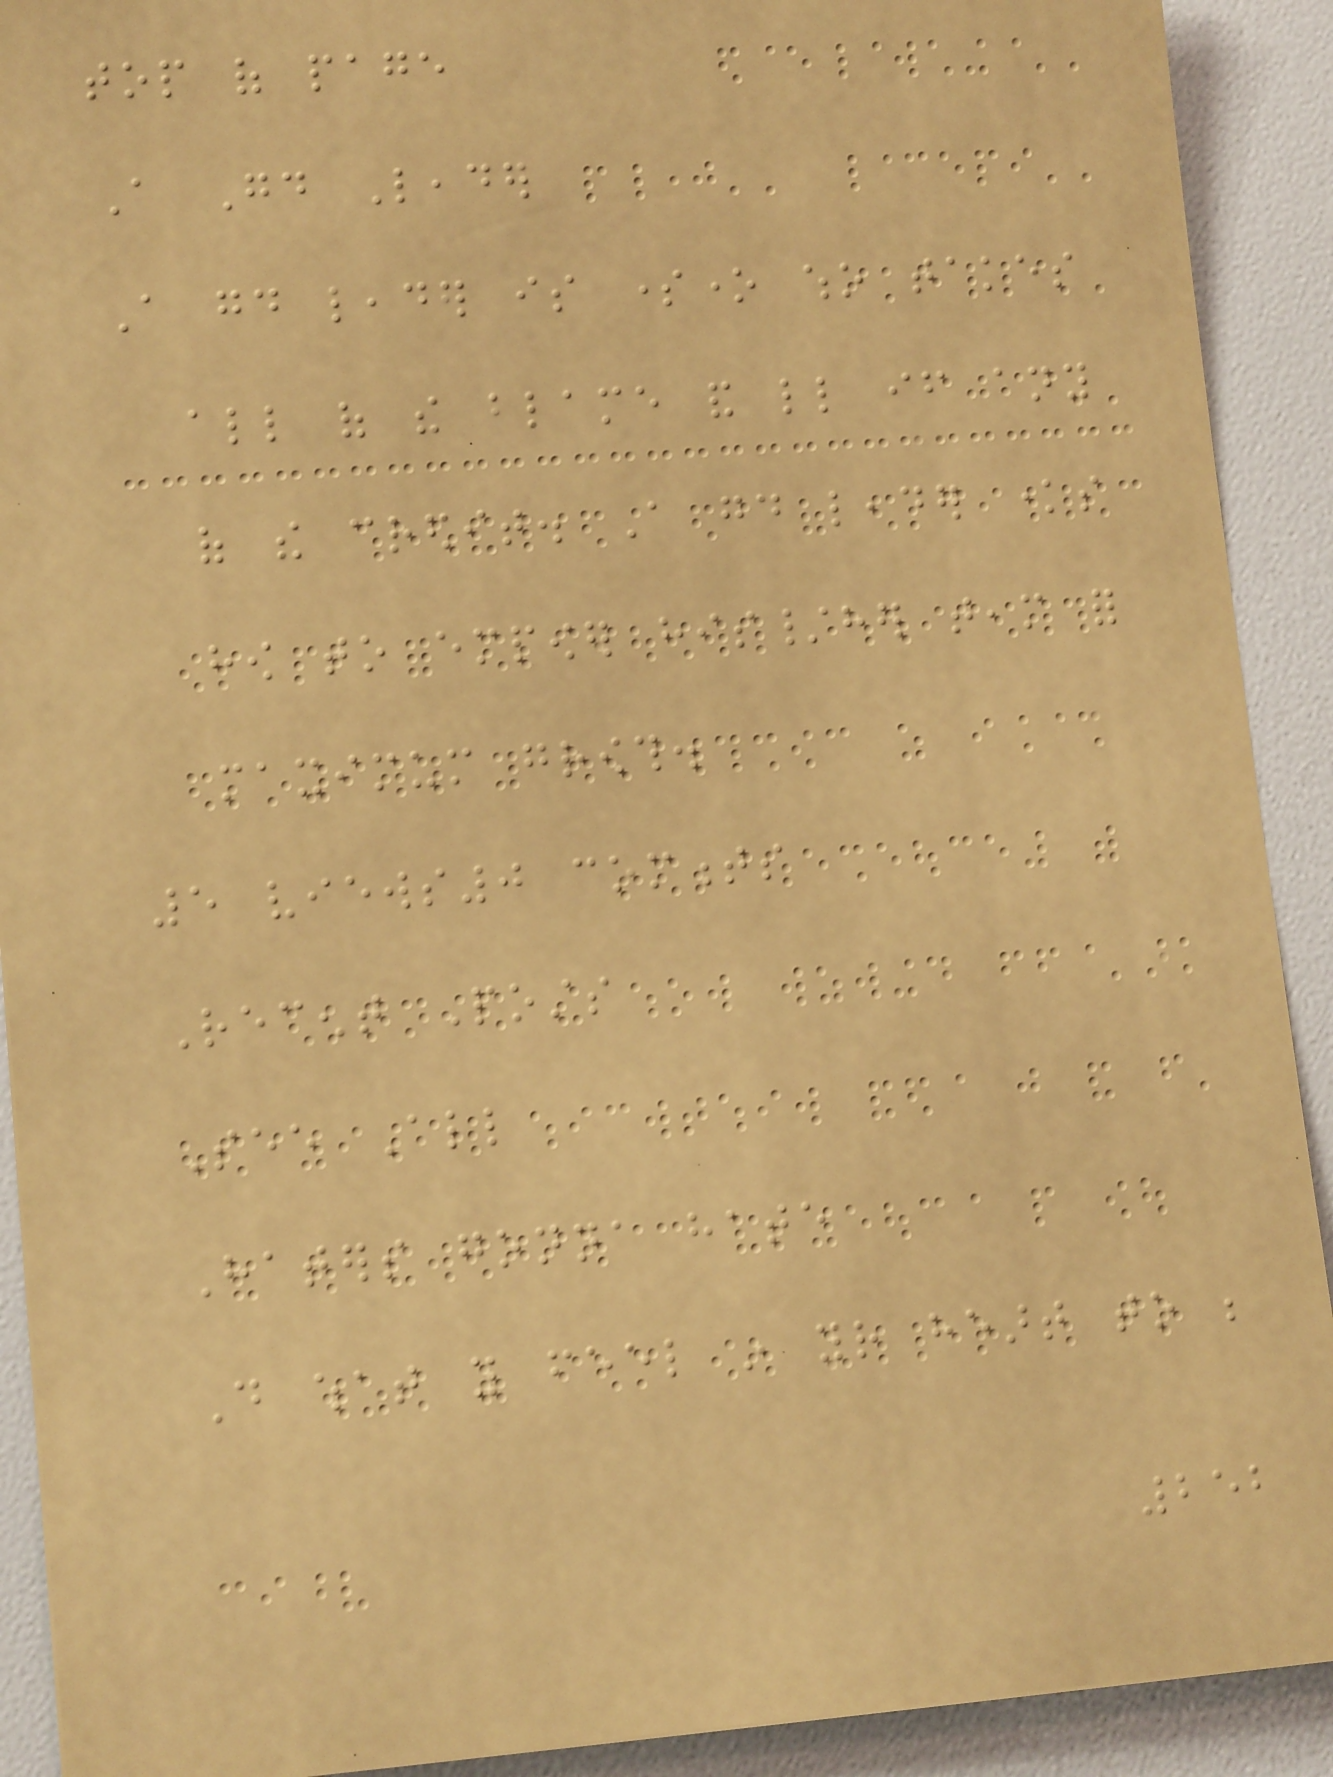top of page
A Good Leader
A good leader is someone who takes
all of the blame and little if any
of the credit. A good leader knows
how to empower his/her team for
maximum growth.
5 views0 comments
Recent Posts
See All
Haters gonna hate
Do what you feel in your heart to be
252
